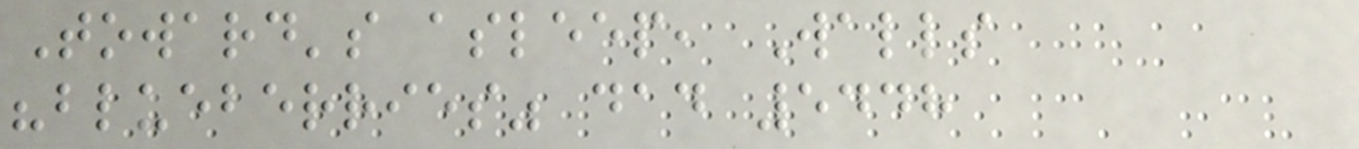Toward's asleep, Walls
"blueberries" dad 5448
